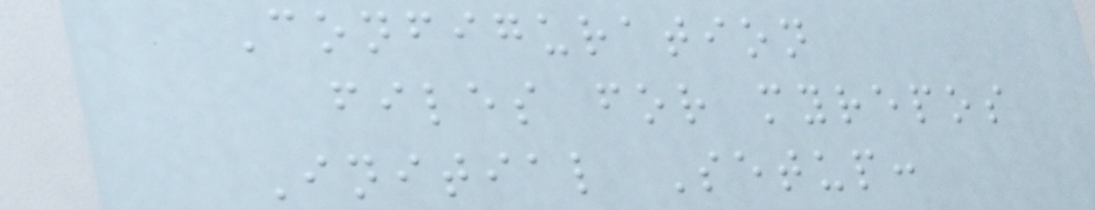Configuration
files for myrepos
Initial Setup:
